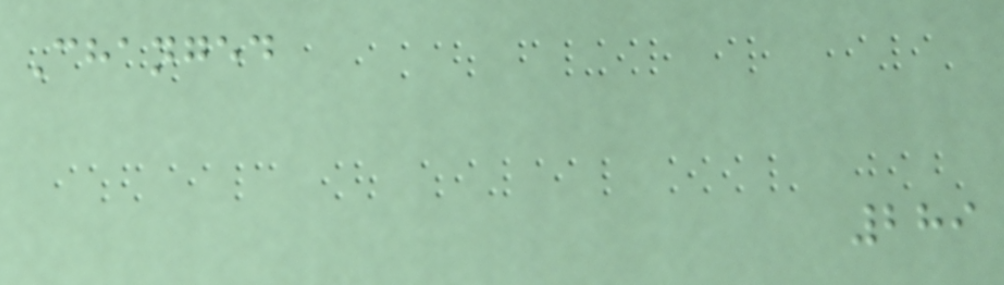Changed
289
